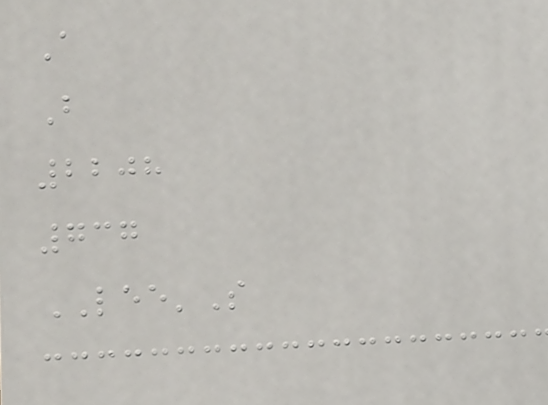A
B
2208
737
LEE'S
